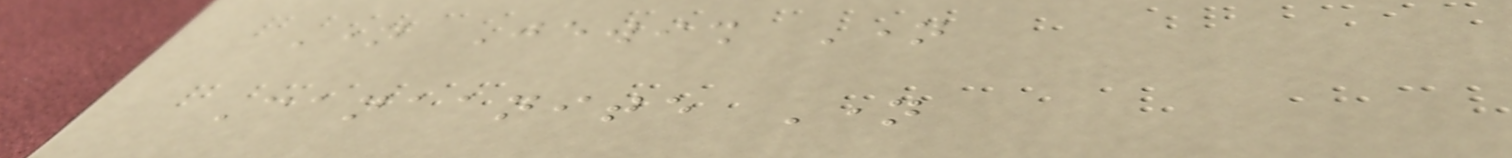Name Jewish Name
Canaanite Name
